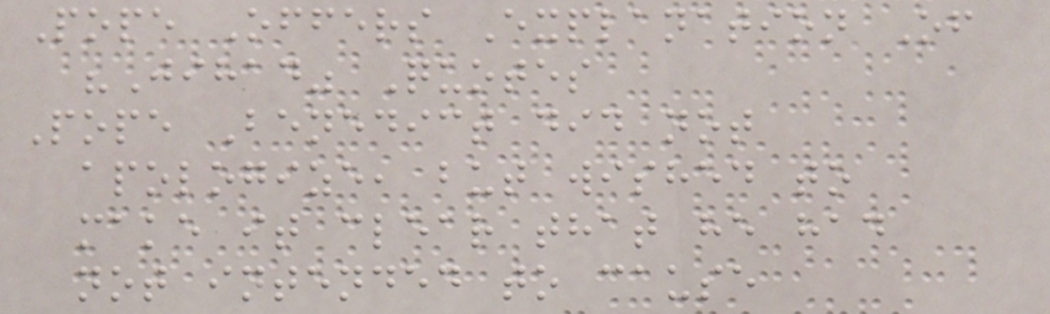Pope Offers Explanation Of
"Jihad" Quotes
Pope Benedict did not
apologize, but wished to
make it clear that he had
not intended to cause
